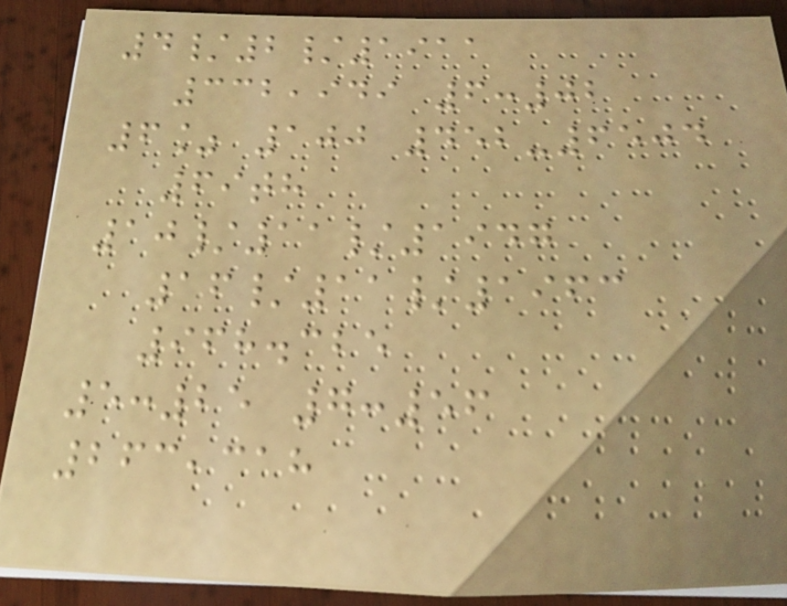4/2/1911
332,949 6:02
6% 100 452-6504
69th
10/11/1947
16/11/1963
968.325
5:25 7:56
263,318
